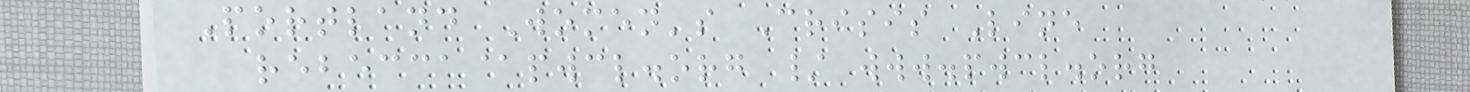Portland Women's Crisis Line
rebecca@pwcl.org / www.pwcl.org
